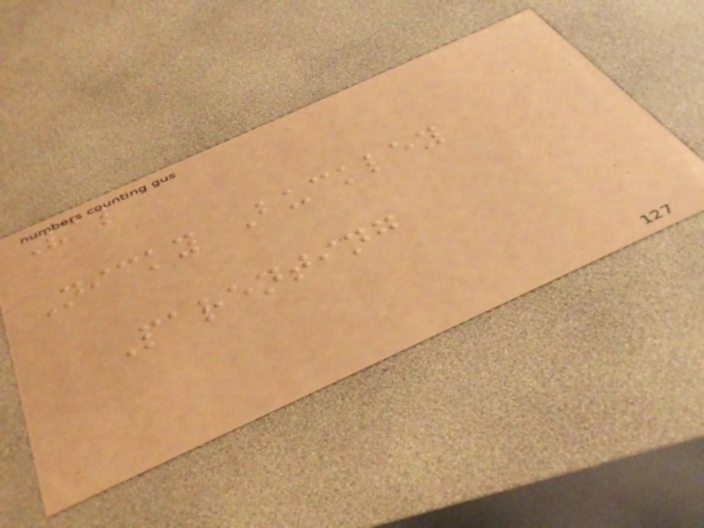Val
Nicky Buckley
Parenting
